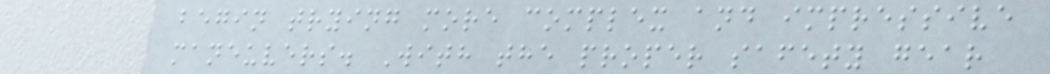begin trying more complex and impressive
maneuvers. With the proper safety gear
